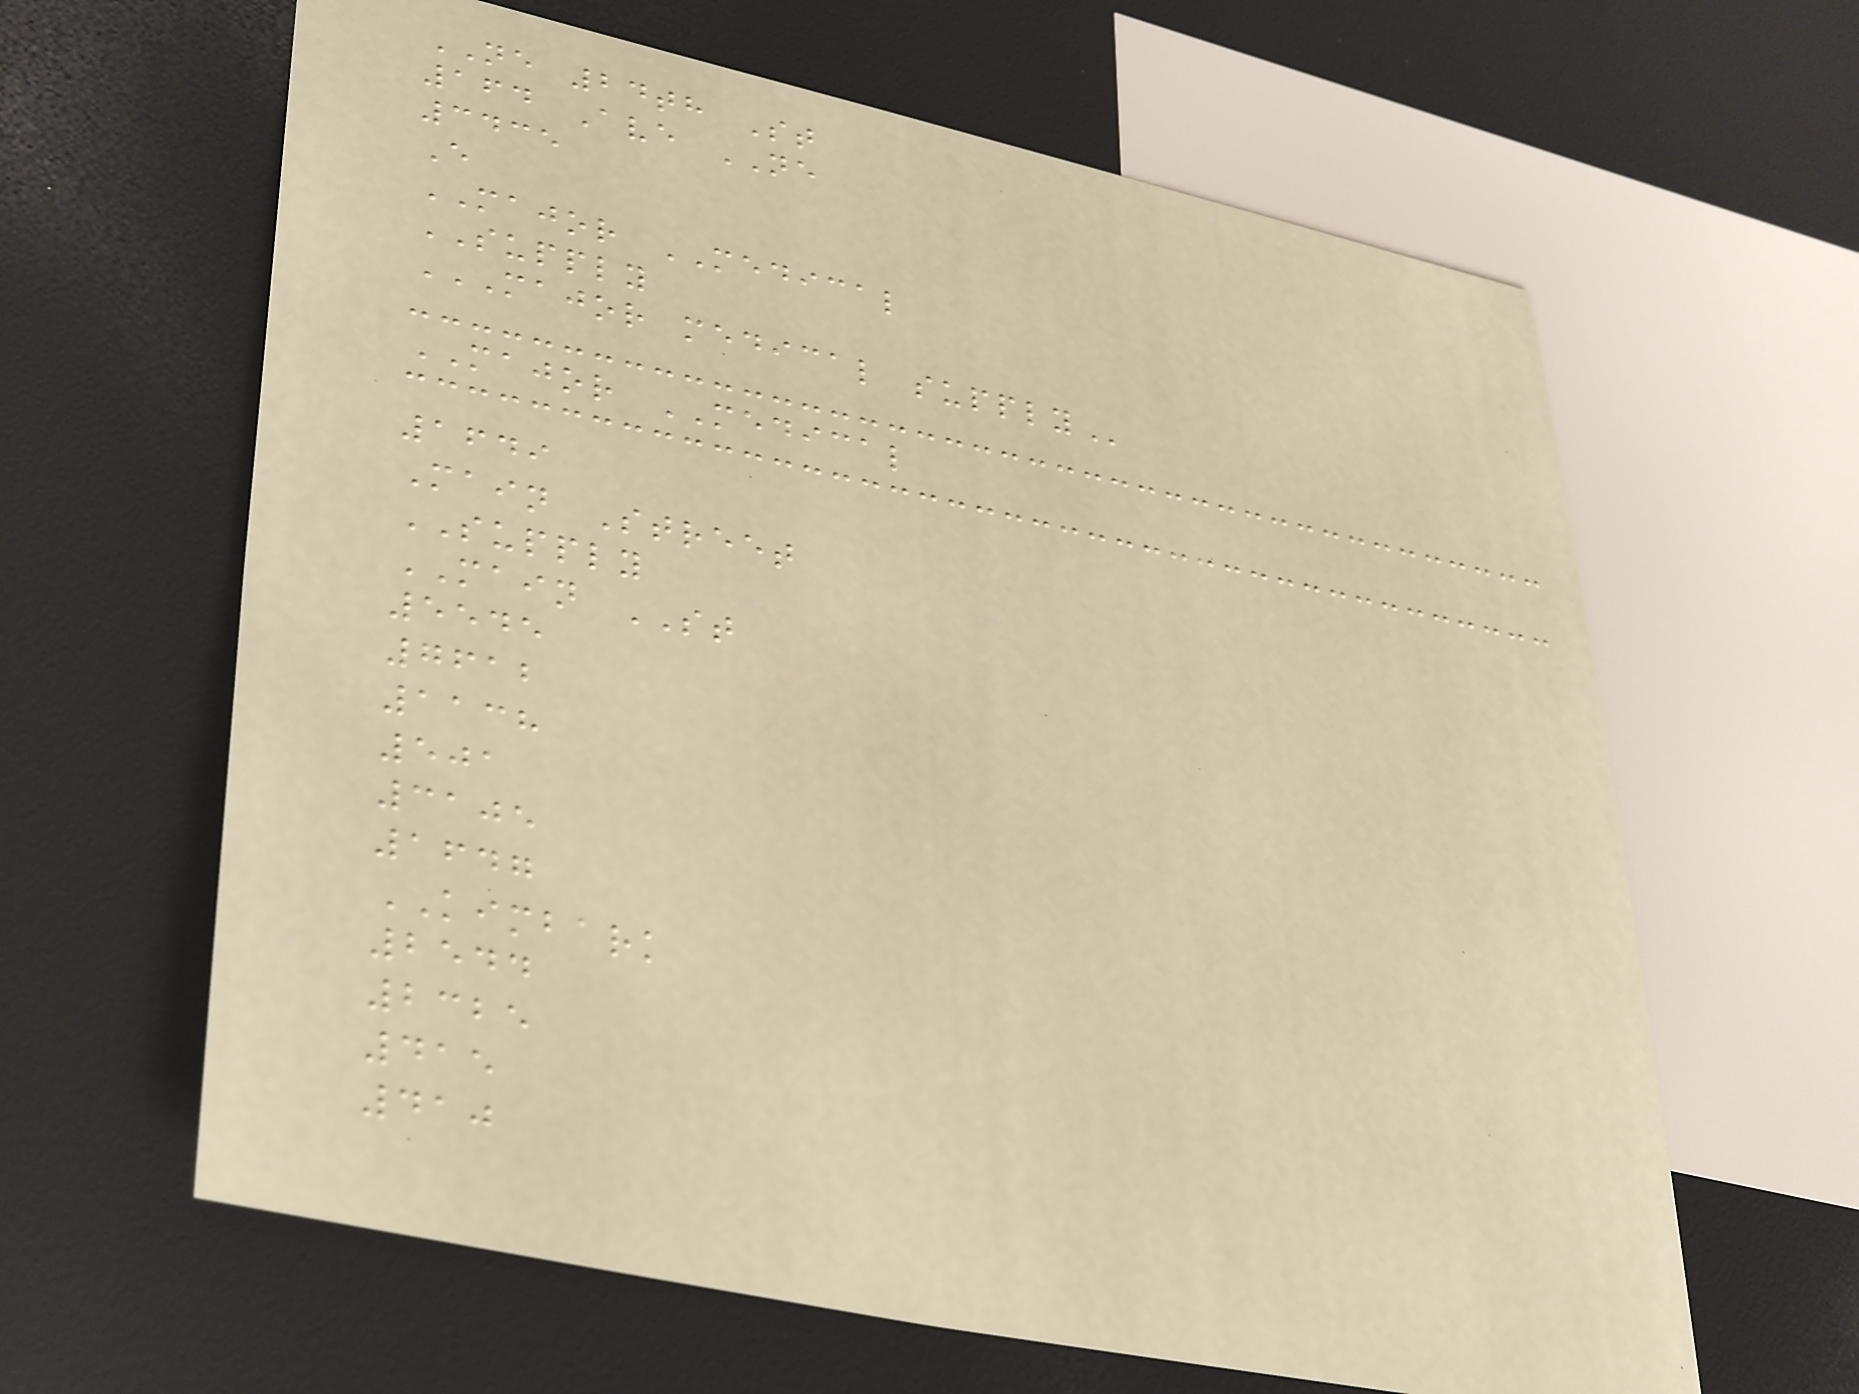NE 24th St
164 Ave NE
3435
E
MAJOR MEDICAL
SUPPLY
MAJOR MEDICAL SUPPLY
MAJOR MEDICAL
1649
Main Street
SUPPLY
MAIN ST
5545
7612
1138
501
3105
1647
KIMBARK
2544
2325
415
410
